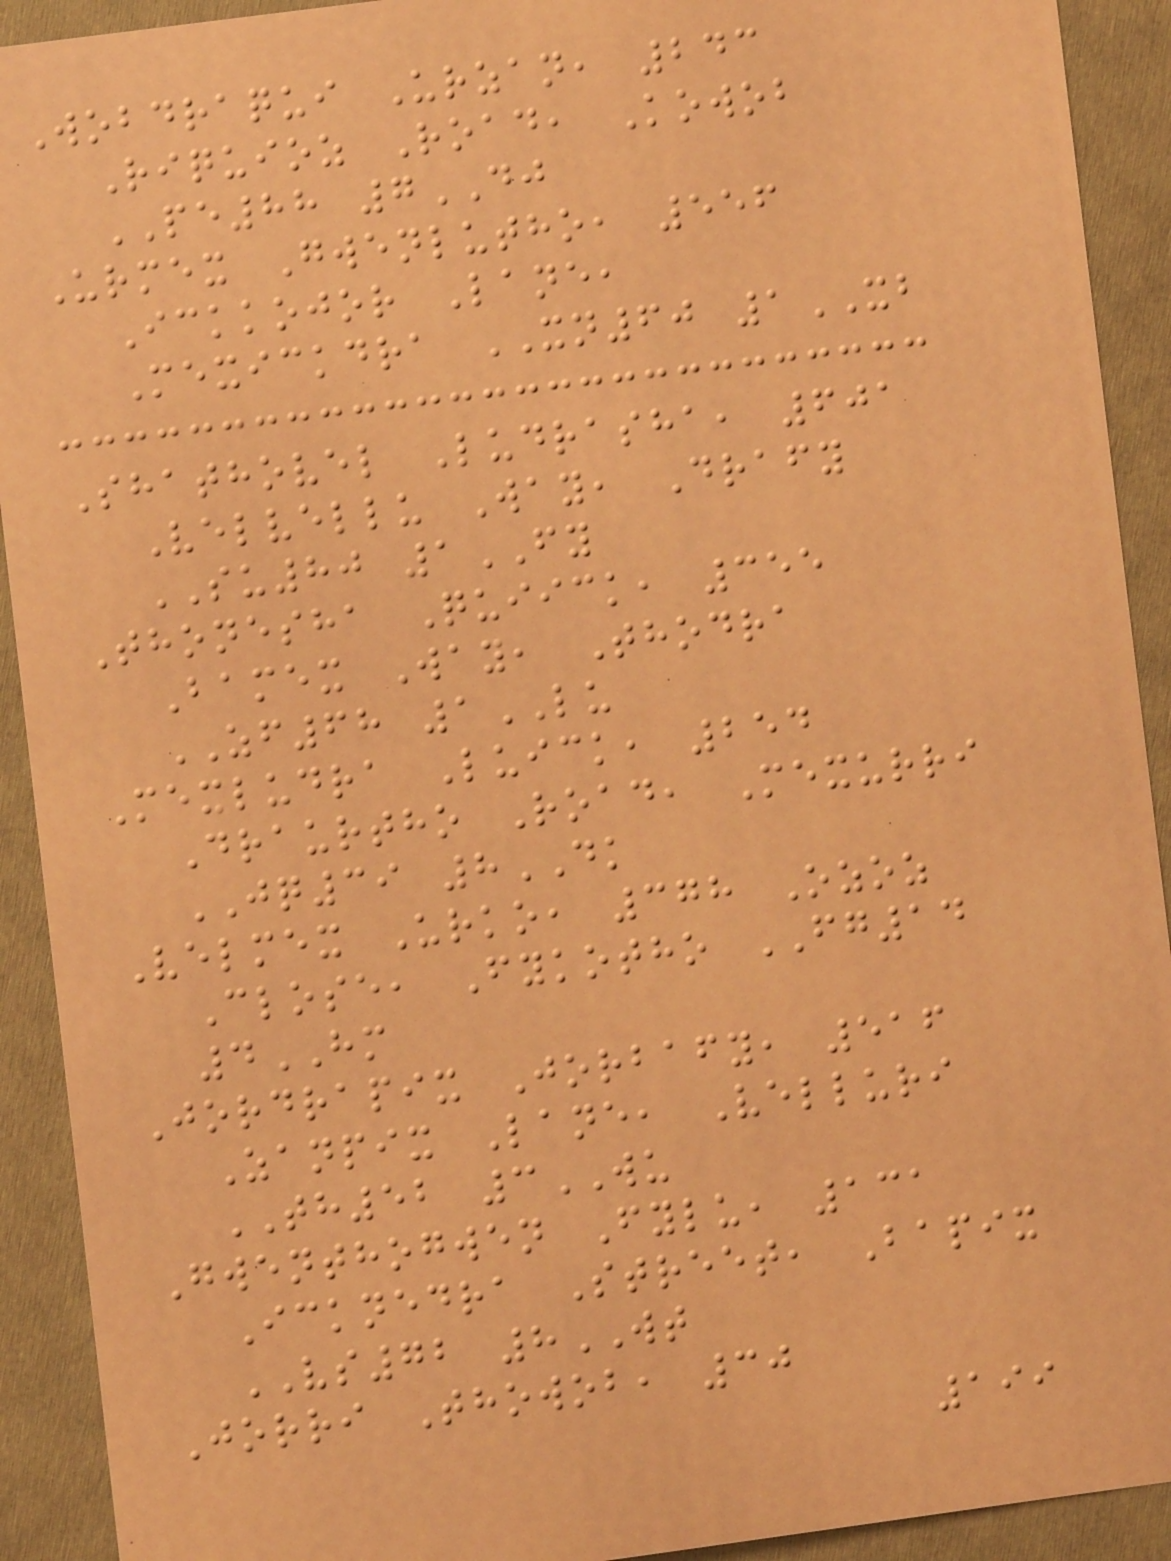Wobdraqui Urzan, 243
Riquioz Road, Kowob
PE88 7DJ
Urmex Gwenlutho, 556
Ickkojor Lane,
Mexickdra XN60 1XB
Shathovel Ludrasha, 601
Velvellu Way, Drafy
SU80 1FY
Thonesha Quiick, 355
Bamex Way, Thodra
ZF68 1LU
Mexludra Luick, 254
Draurtho Road, Mexurri
JQ39 8DK
Velmex Urko, 378 Ozoz
Close, Fykotho FG14
4HM
Jordrapix Jorbafy, 516
Zanpix Lane, Velluri
TH52 3WU
Gwenthogwen Fylu, 131
Icknedra Street, Bapix
VS72 8WT
Jorri Thowob, 30
199
